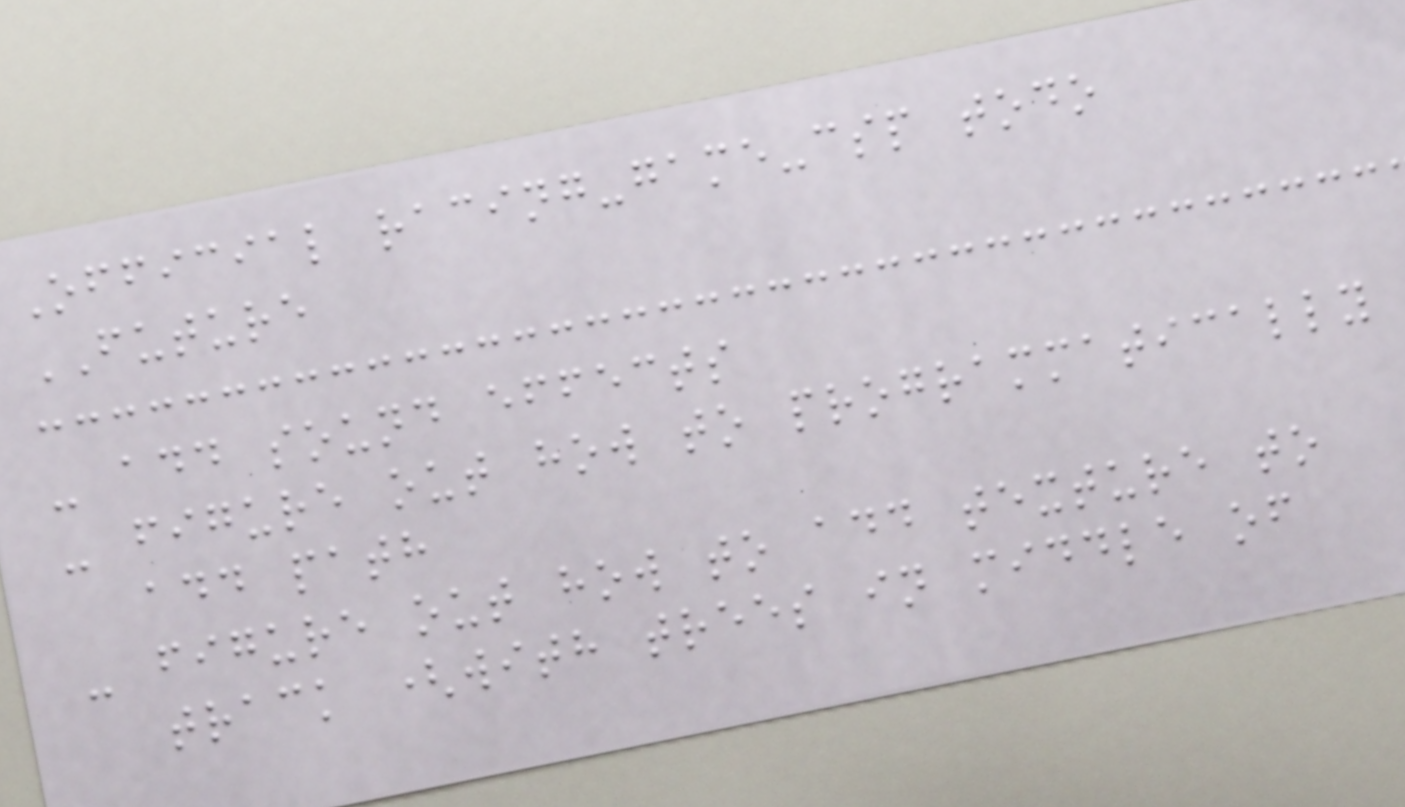Official racing-game-csp todo
FUTURE
- add sound effects
- figure out how to programmatically
add path
- figure out how to add texture to
track (with trees in middle of
